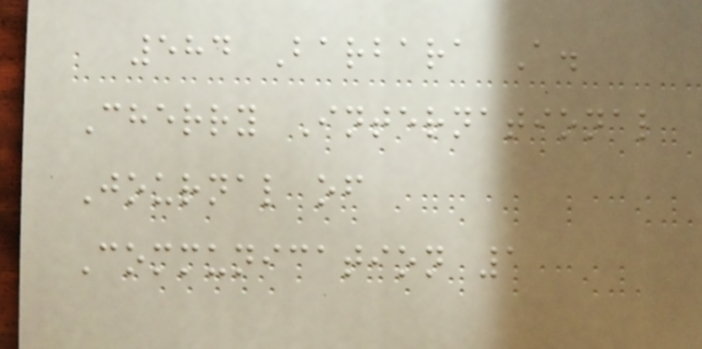584 Barbara A.
Cherry International
Journal of
Communication 1
